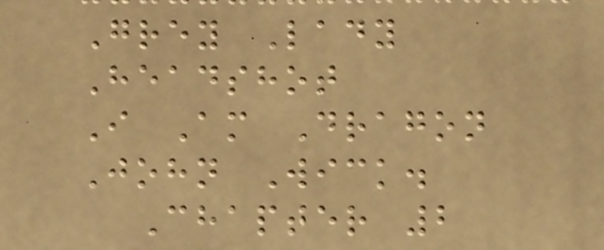Grey Lady
Headshot
I Am Dragon
John Wick.
Chapter 2
